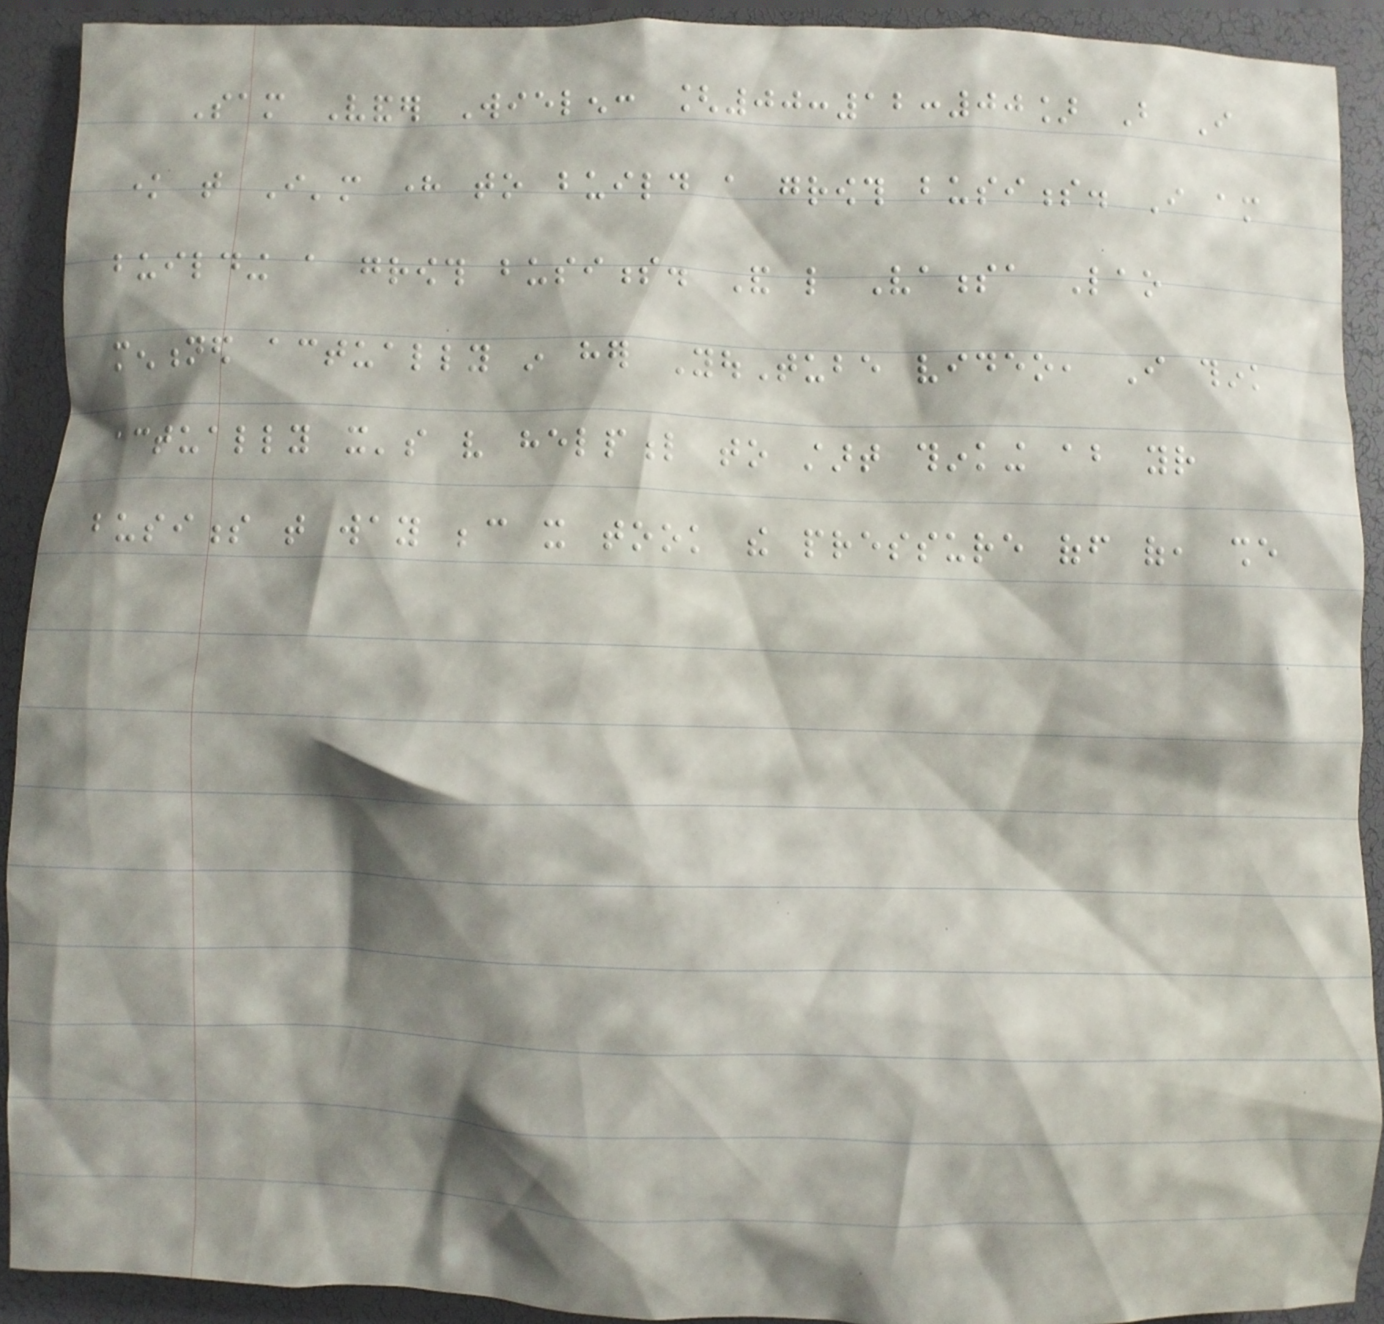Sam Vander Wielen: [00:12:00] But I
know that I'm here to build a growth business. I am
building a growth business. And like Vanessa Lao
mentioned actually in her YouTube video, I think
actually it's very helpful to start thinking about your
business that way because it took the pressure off of, she
